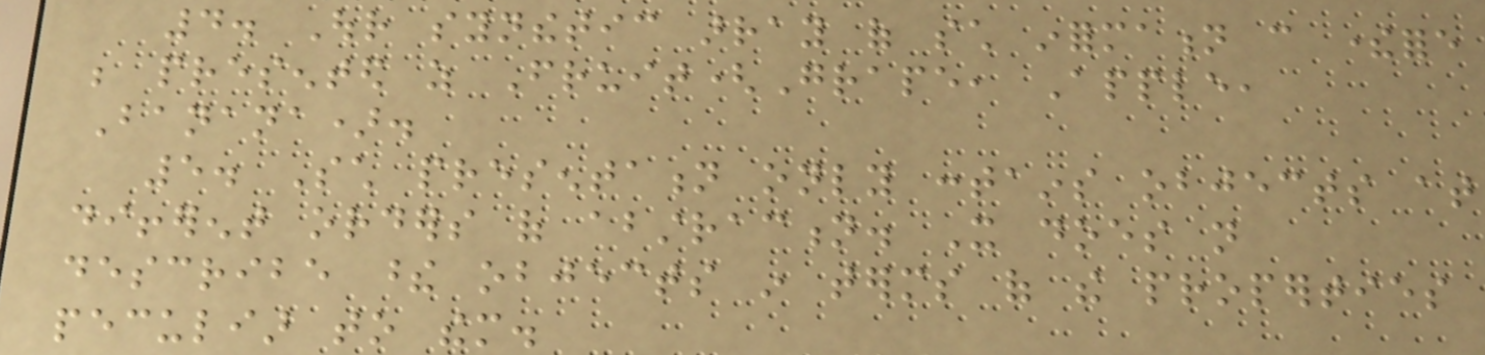4. Our synthetic array of such information can therefore
be presented as Fruit(Grape, Apple,
Banana).
5. Such presentation only contains objects at
different orders of abstraction. It does not
describe these objects in terms of the properties
peculiar to them.
